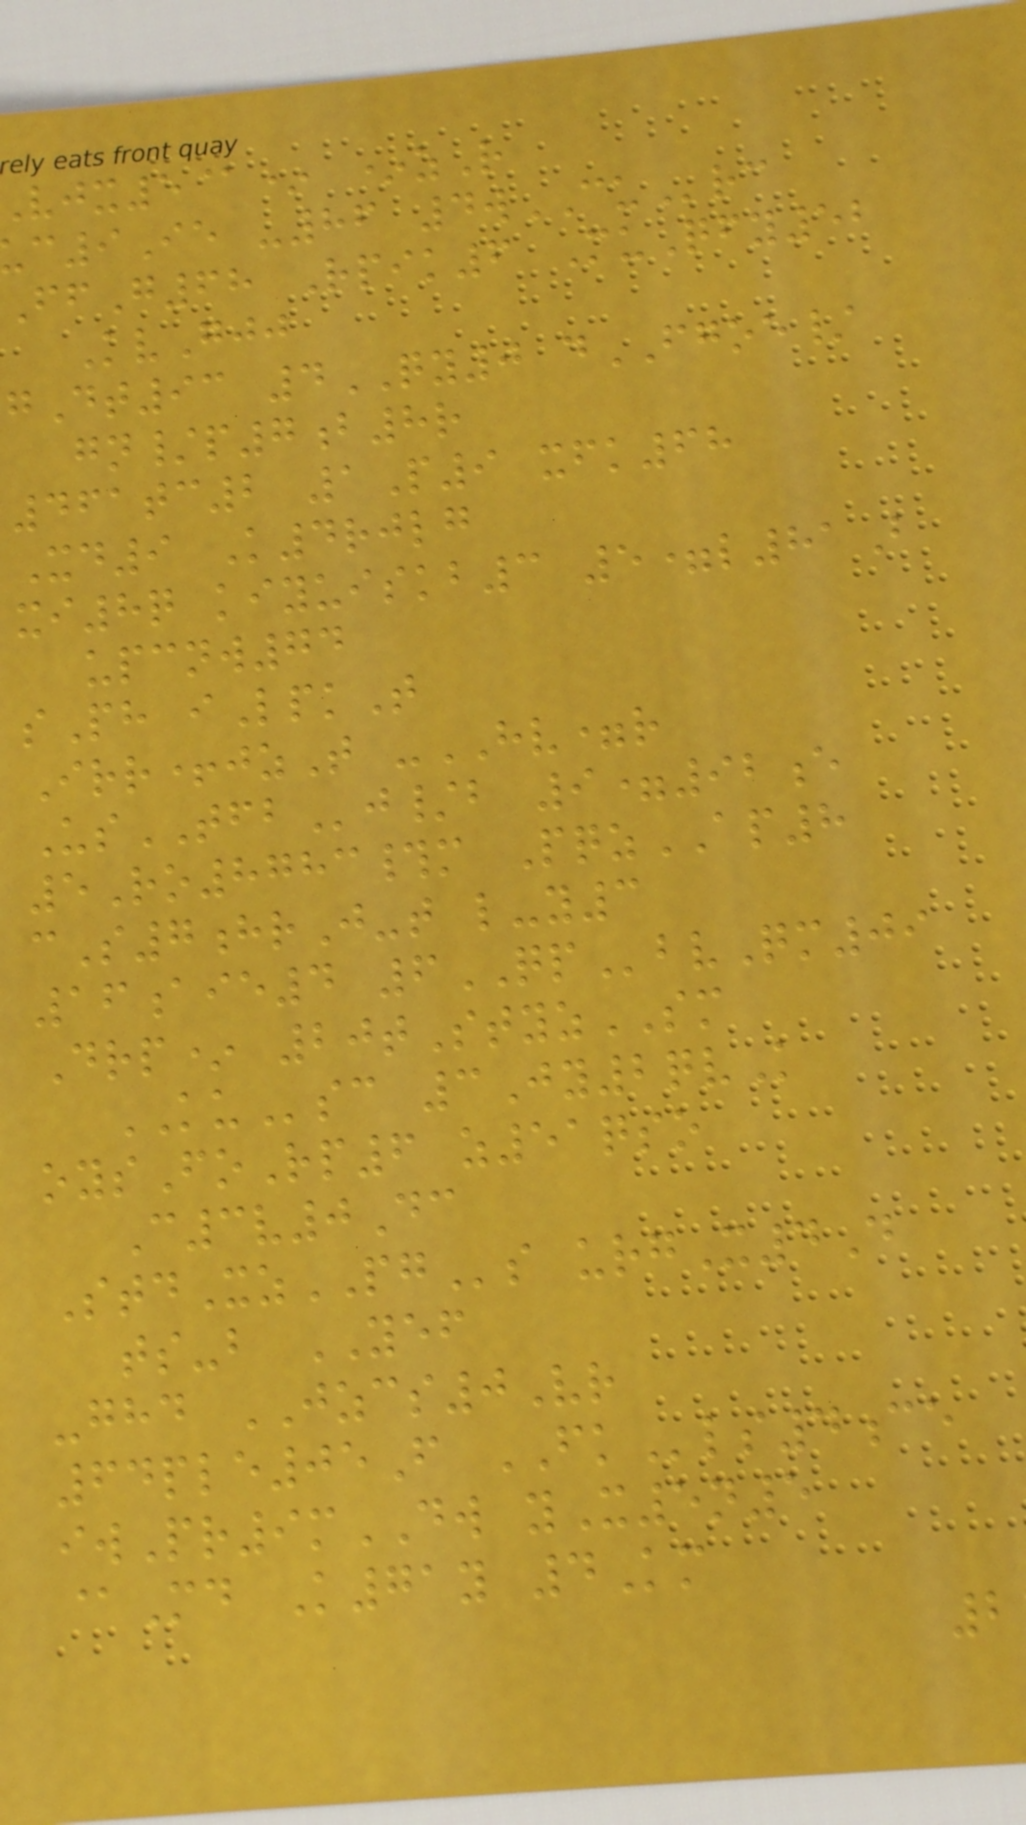vjx5@* *zR
c9Ie -86 4wCUrc
FfG68 Rpik6 MuQfy52
KvGjj
gDt93 4QY0 dFGOE/
gn/p7b8r
461tc2 1P9 xfk68
Xd9 K4rjlg
xi8q kiyuiskb3 5=l81B
upcnw74
sPh iLpkT
Irr+jzT -HV=r
UsTFBj/b 9=92e
5Ro8783#m PqzAP8
cS7hrJ-t l-y3
16aie4 6QPbvQm09
Drp* 20tStyzSM
KUsc 3Jy2qvK
oysFoRp6 z51qso
C3v0Dc
StdXzPGs urgX4D
ts-b YEF
-ghd JZCS0Vr
64ple05F FKls4ce
iwPr9mDW yX5n5
@Md K71y 4Km
